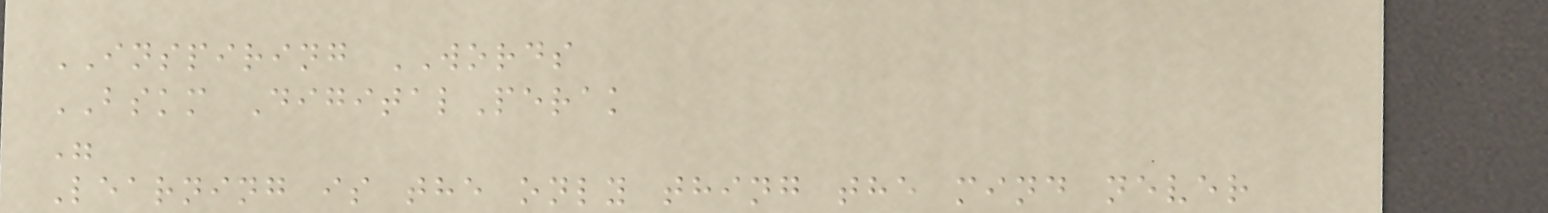INSPIRING WORDS
BSKM DigitalPerak
"
Learning is the only thing the mind never
